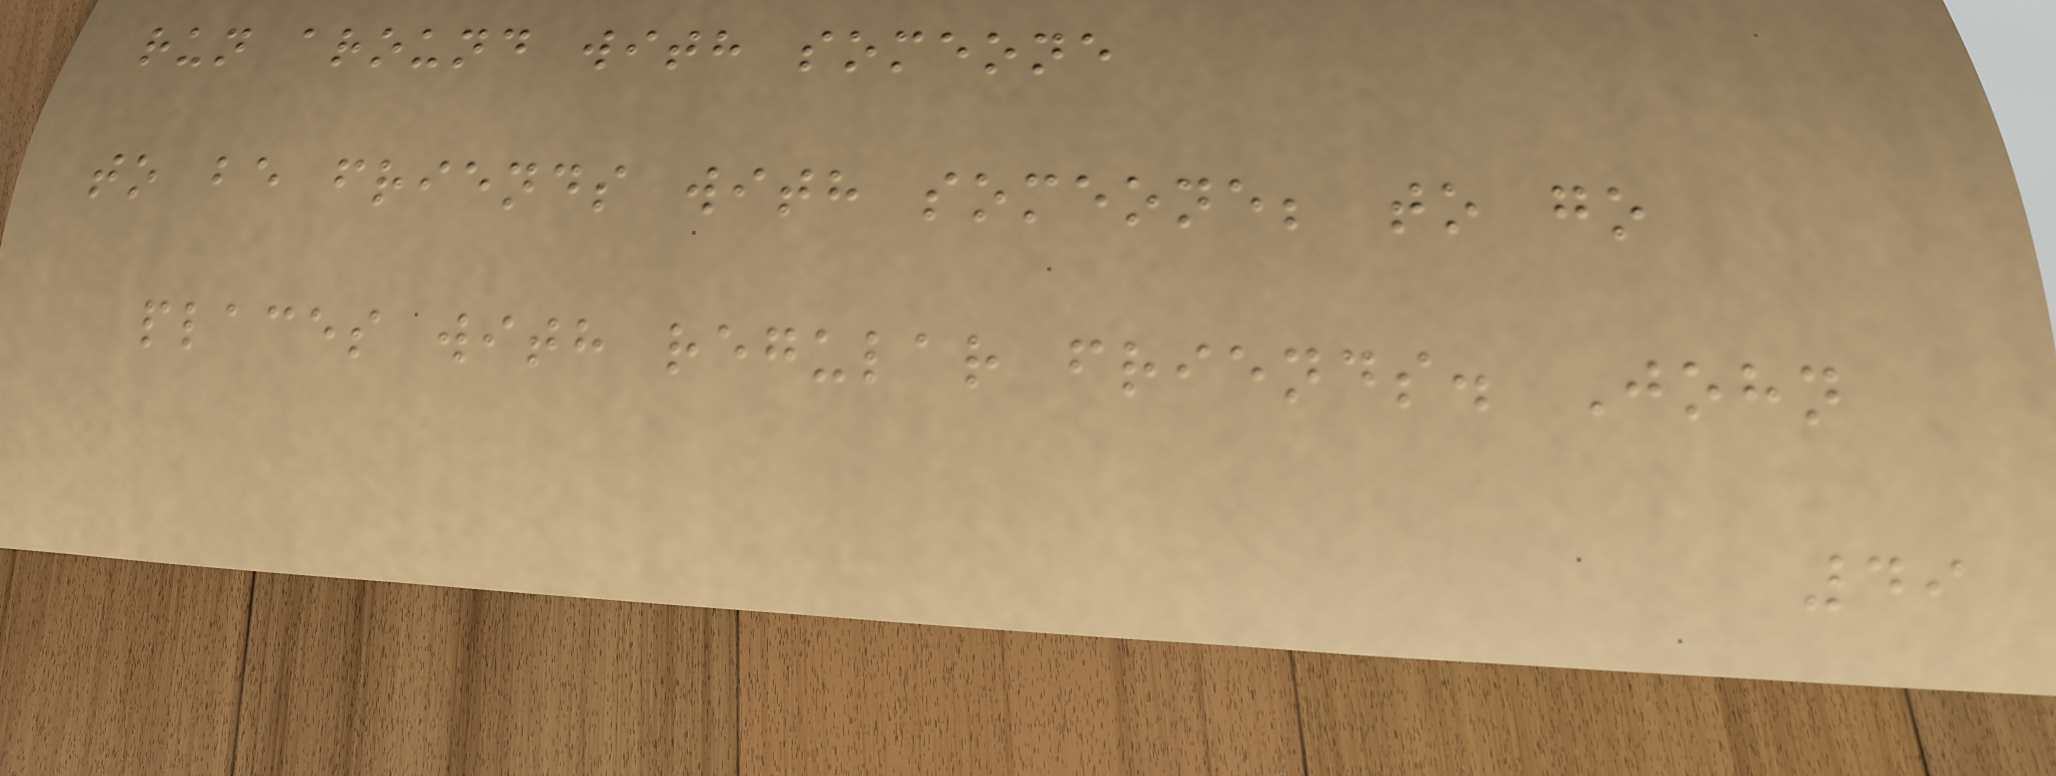run around with someone
to be friends with someone; to go
places with regular friends. John
49
